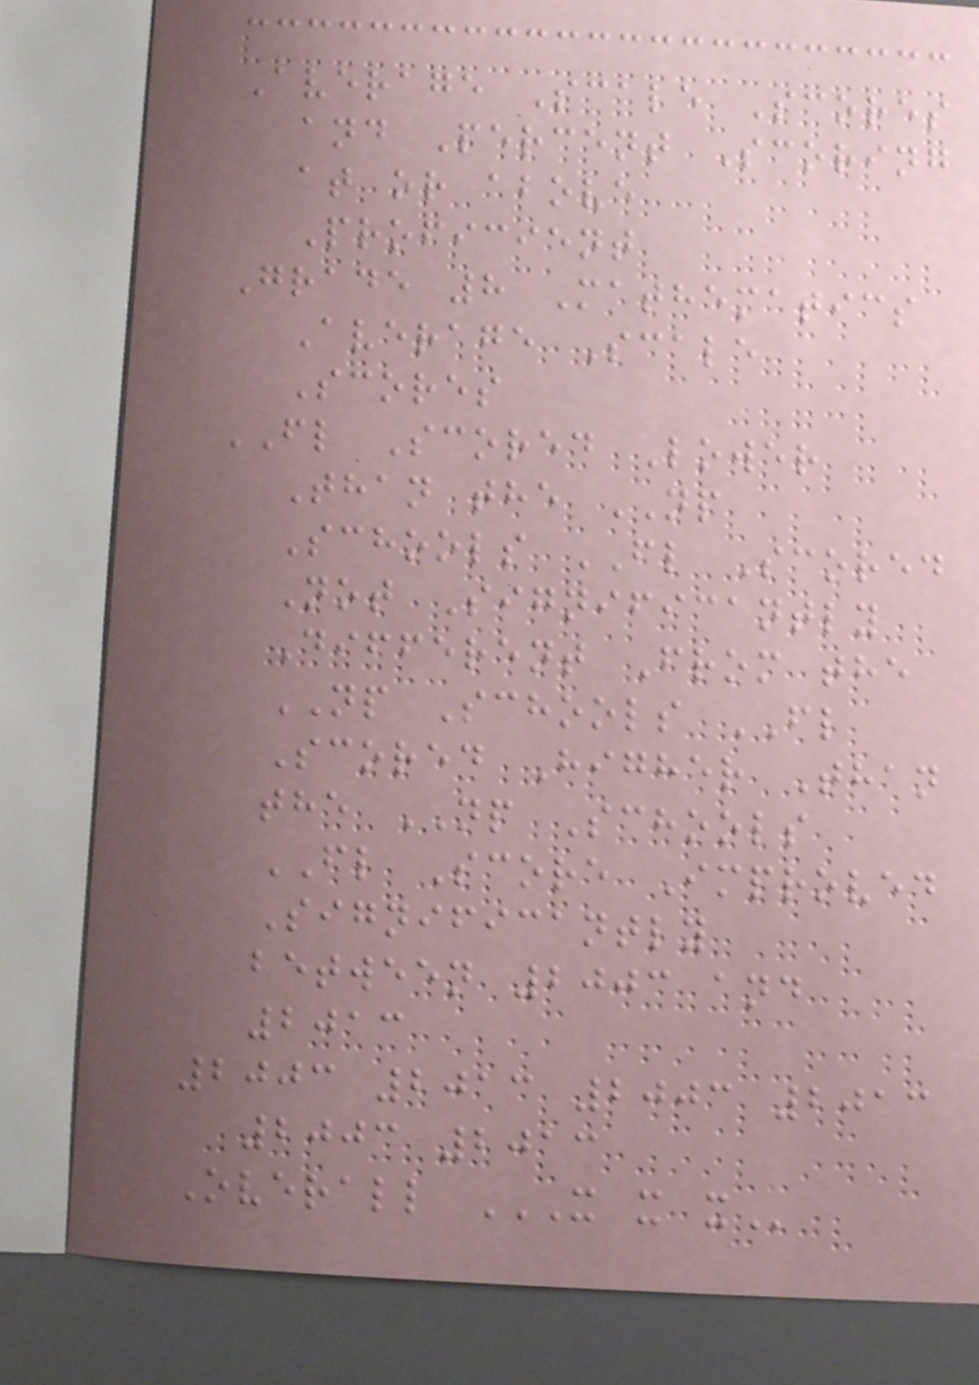Average Scale Scores
and Percent Scoring
at or above
Proficient
Grade 8 Mathematics
Average Scale
Scores
FL Scored Lower
Than the NP
Schools FL Scored
Not Significantly
Different From the
NP Schools FL
Scored Higher Than
the NP Schools
FL Score Improved
Significantly
between 2003 and
2013
2003 2013 2003 2013
2003 2013
Overall X X X
